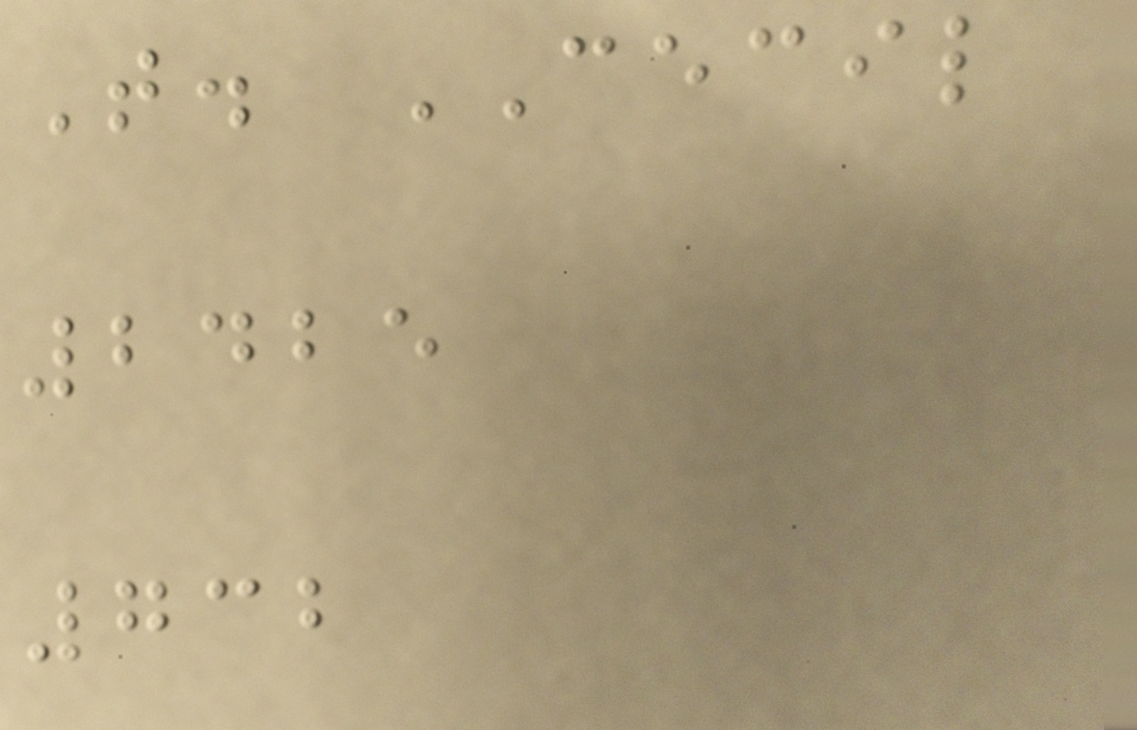T. CECIL
2425
732
